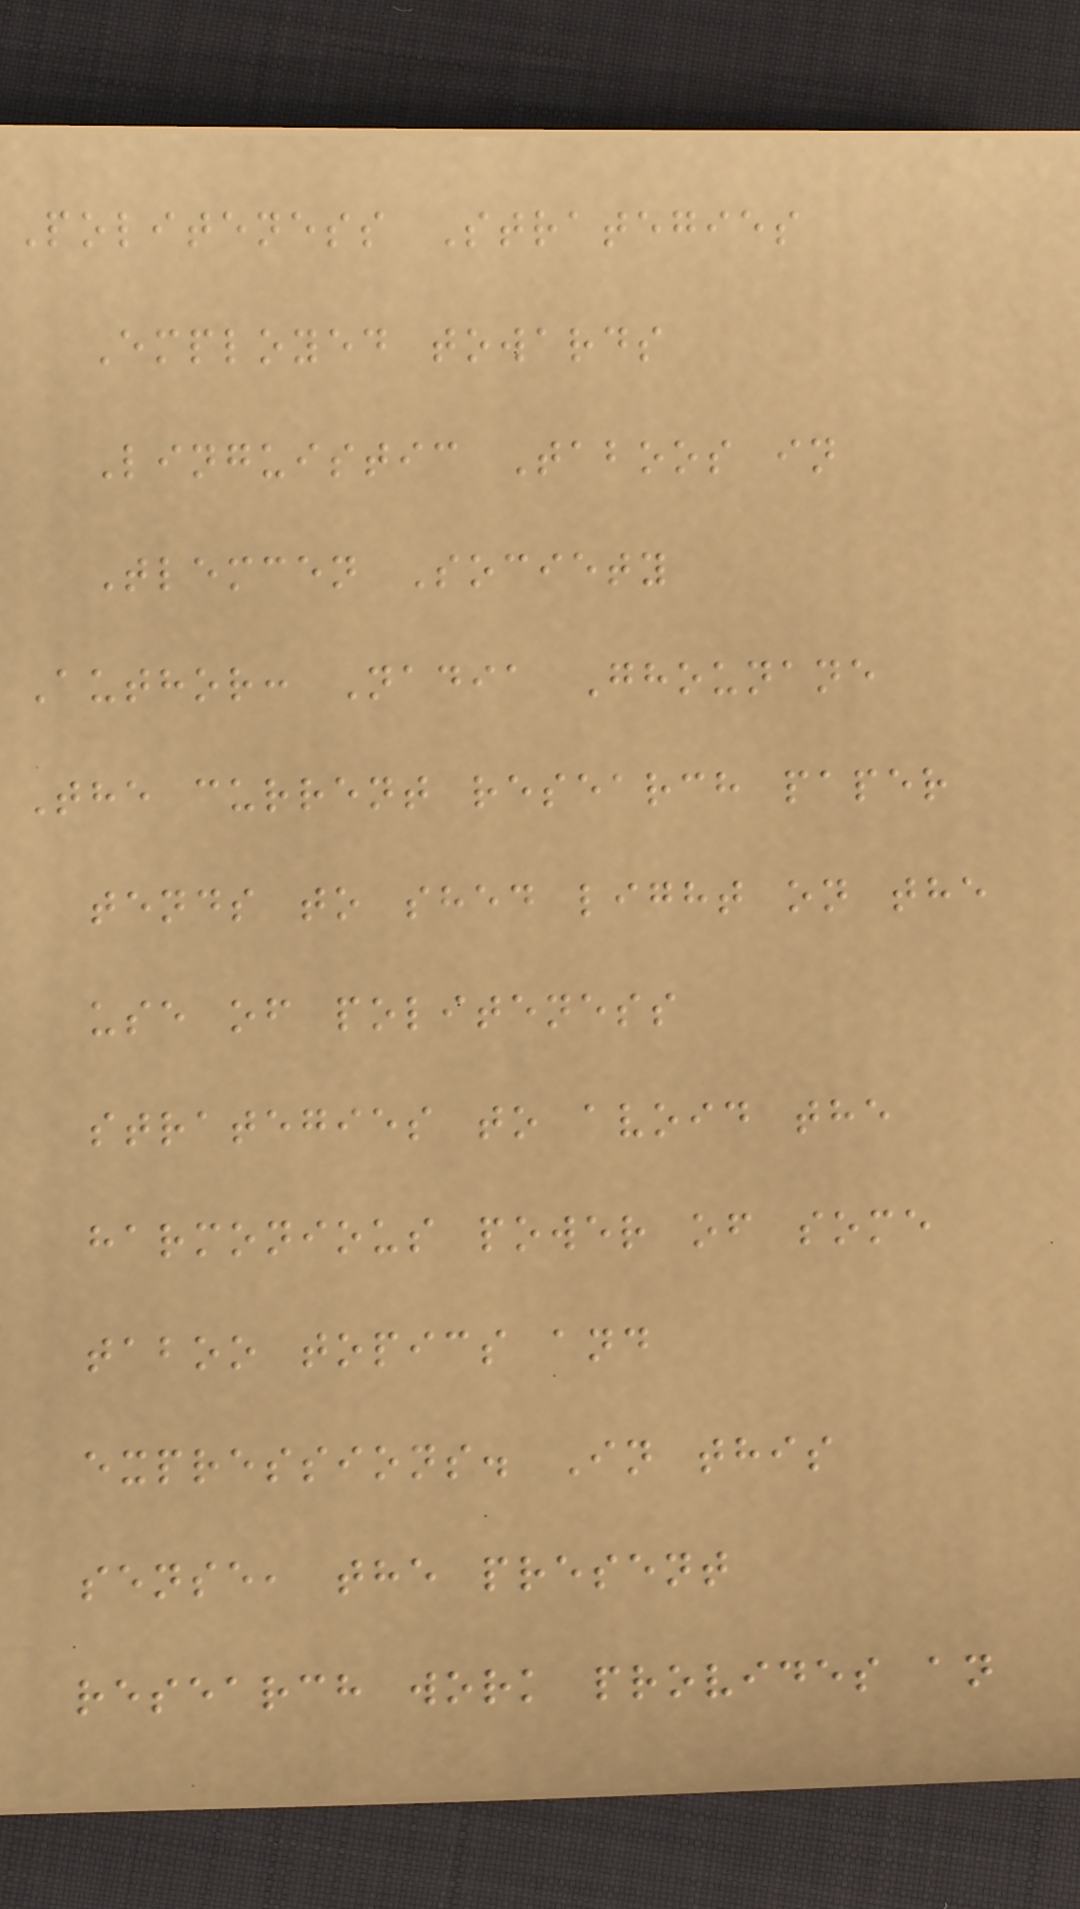Politeness Strategies
Employed towards
Linguistic Taboos in
Tlemcen Society
Author: Nadia Ghounane
The current research paper
tends to shed light on the
use of politeness
strategies to avoid the
harmonious power of some
taboo topics and
expressions. In this
sense, the present
research work provides an
